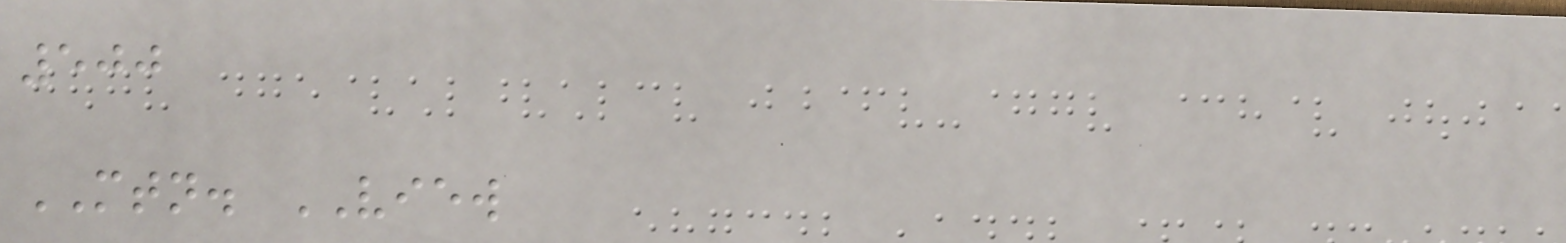500
MTN. VIEW
